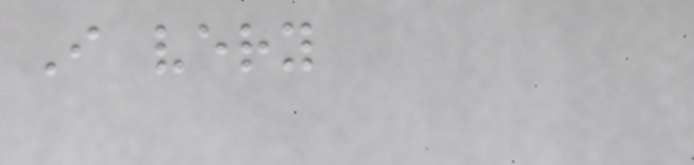I very
